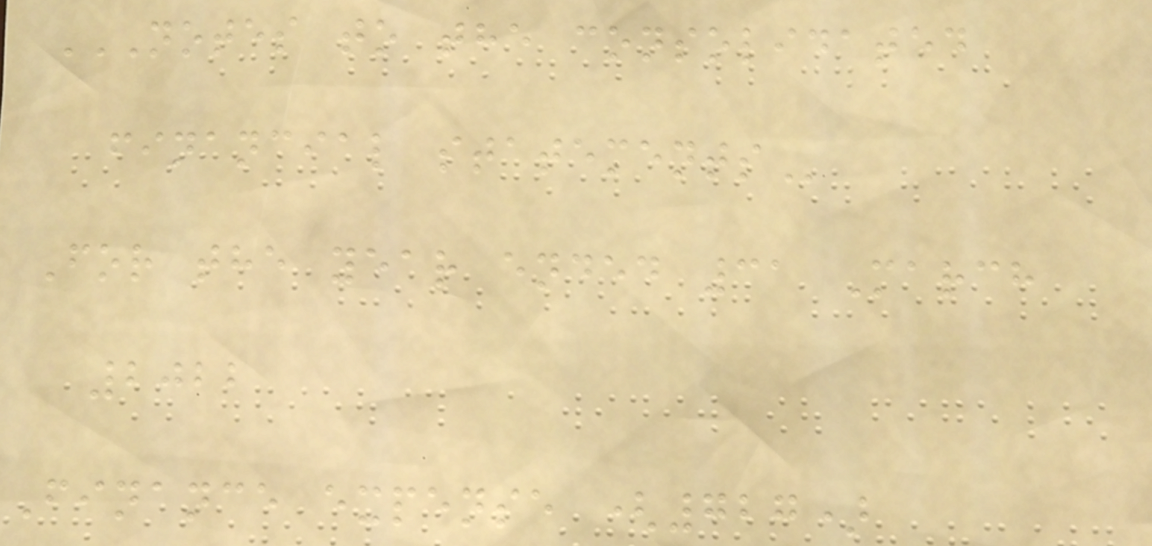NOTES TO THE CONSOLIDATED
FINANCIAL STATEMENTS
For the year ended 31 March
2022
Finance expense (727)
